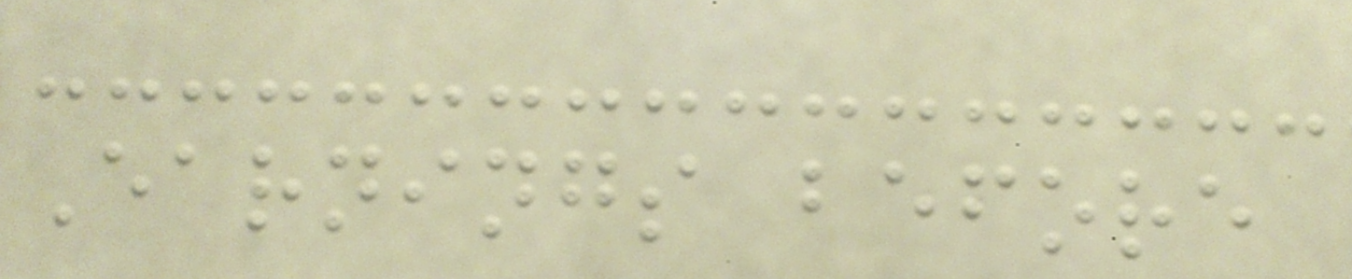Earnings before
